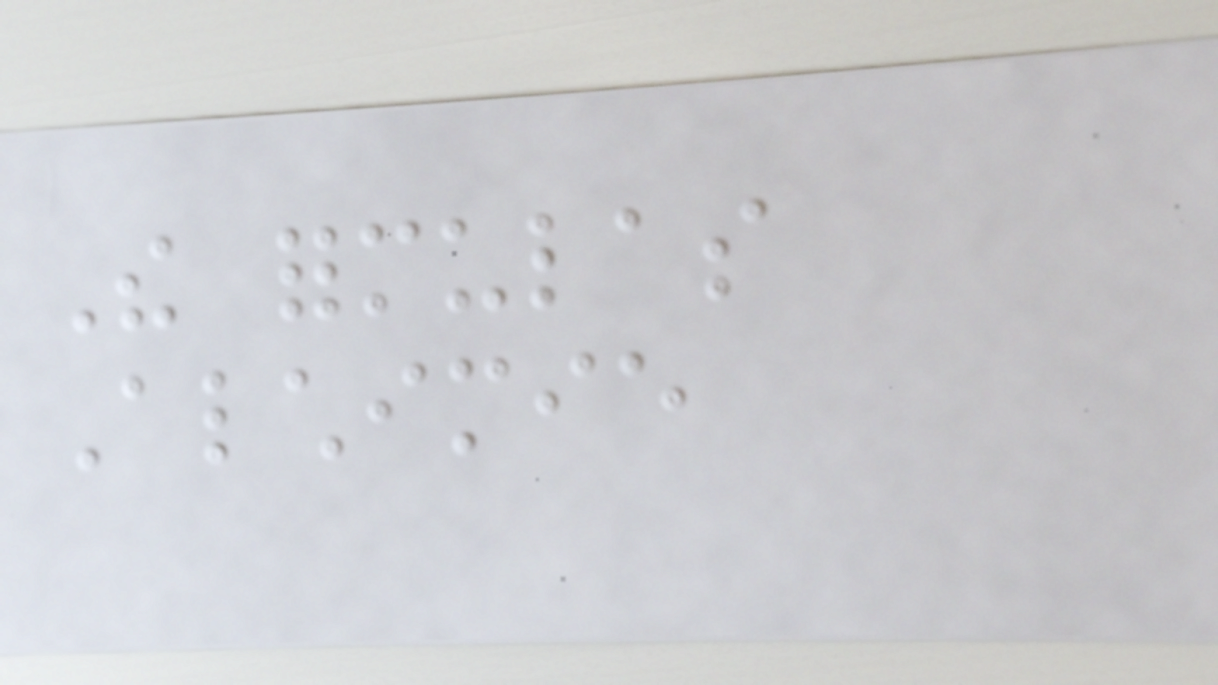The formulas
Alchimie
